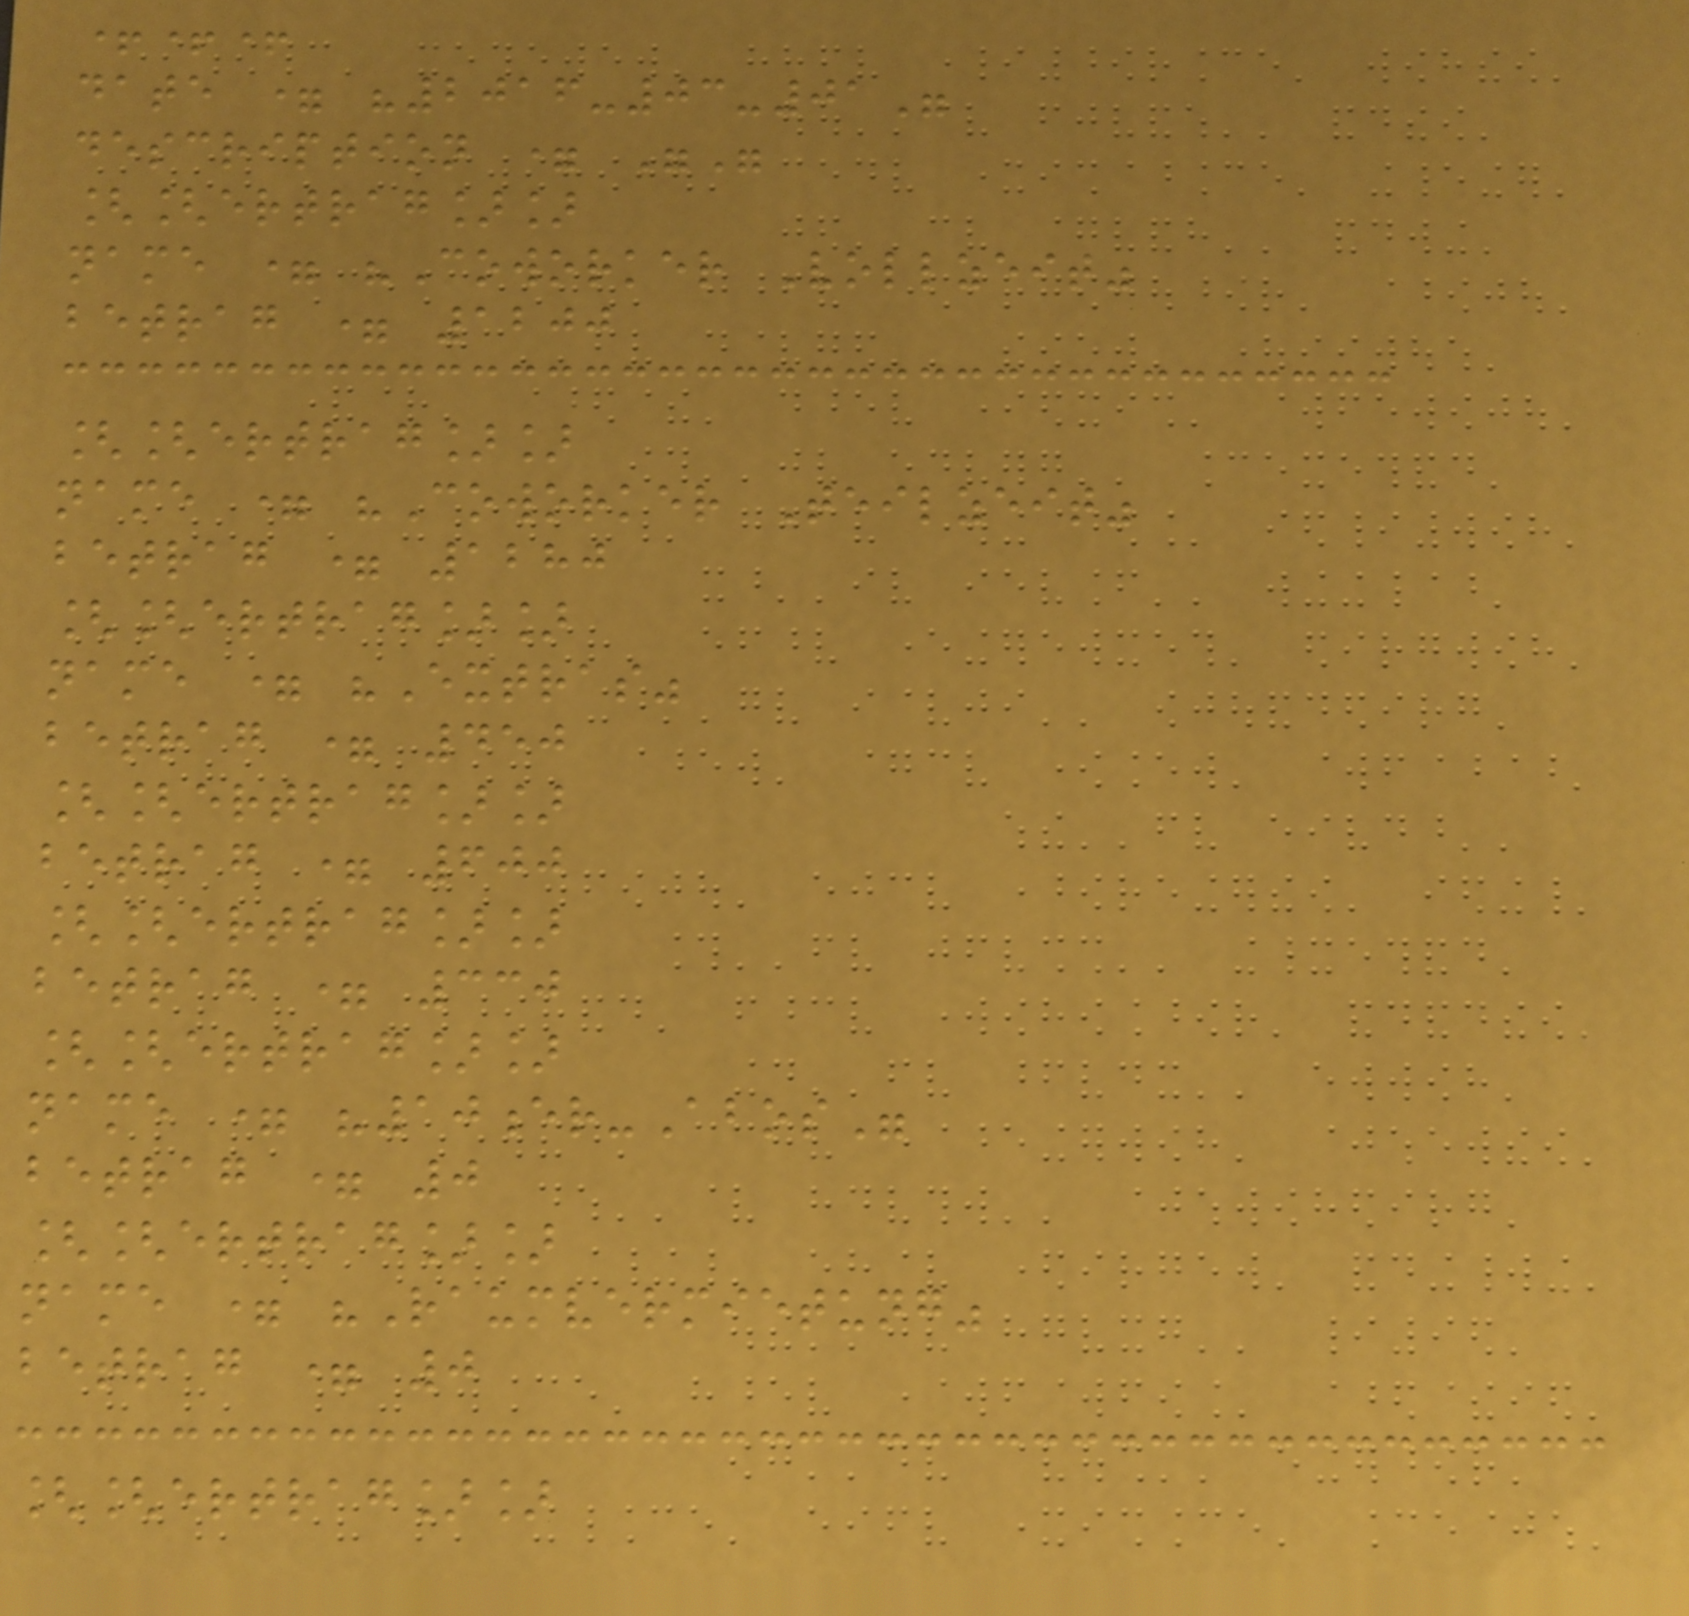+++
date = "2016-03-01"
description = ""
[[ertrag]]
name = "Coworker Vollzeit"
betrag = 1200
[[ertrag]]
name = "Coworker Teilzeit"
betrag = 1280
[[ertrag]]
name = "Extras"
betrag = 450
[[ertrag]]
betrag = 600
[[ertrag]]
betrag = 330
[[ertrag]]
name = "10er-Abos"
betrag = 0
[[ertrag]]
name = "Raumvermietung"
betrag = 0
[[ertrag]]
